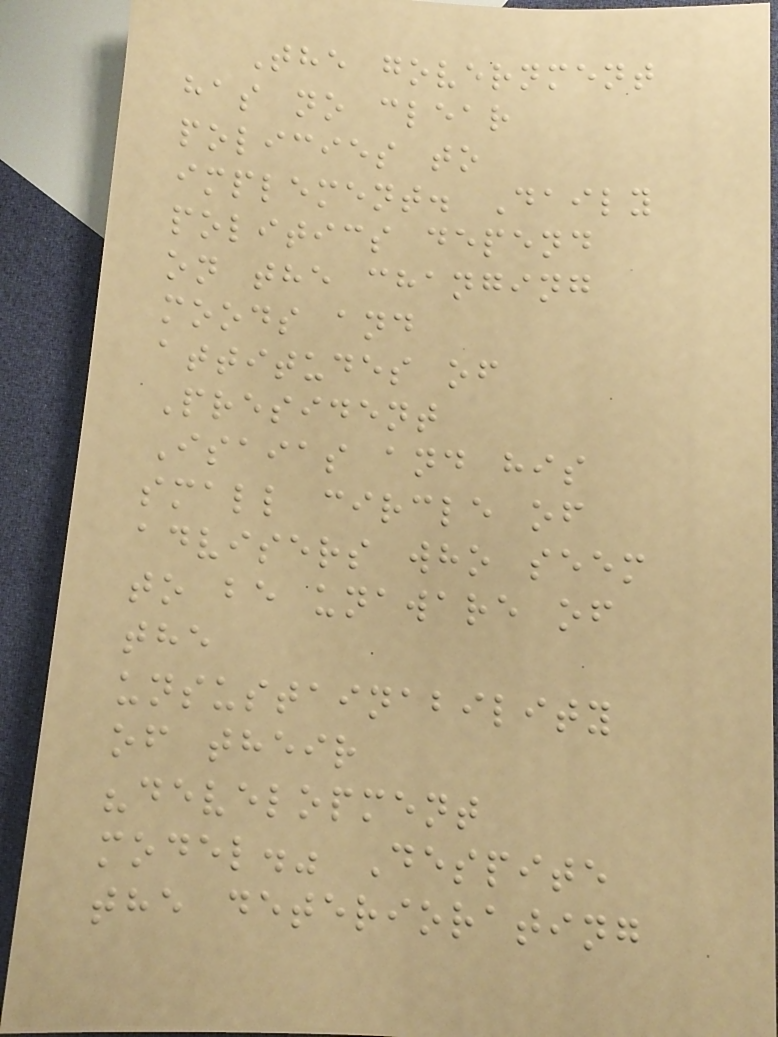The government
has no clear
policies to
implement. Daily
politics depend
on the changing
moods and
attitudes of
President
Isaias and his
small circle of
advisers who seem
to be unaware of
the
unsustainability
of their
"development
model." Despite
the deteriorating
